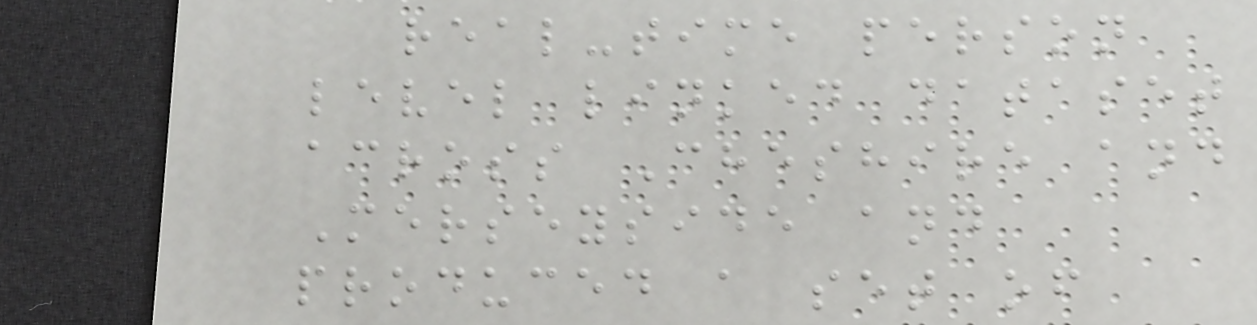real-time person
level linked dataset
across Cheshire and
Merseyside and
produced a set of
